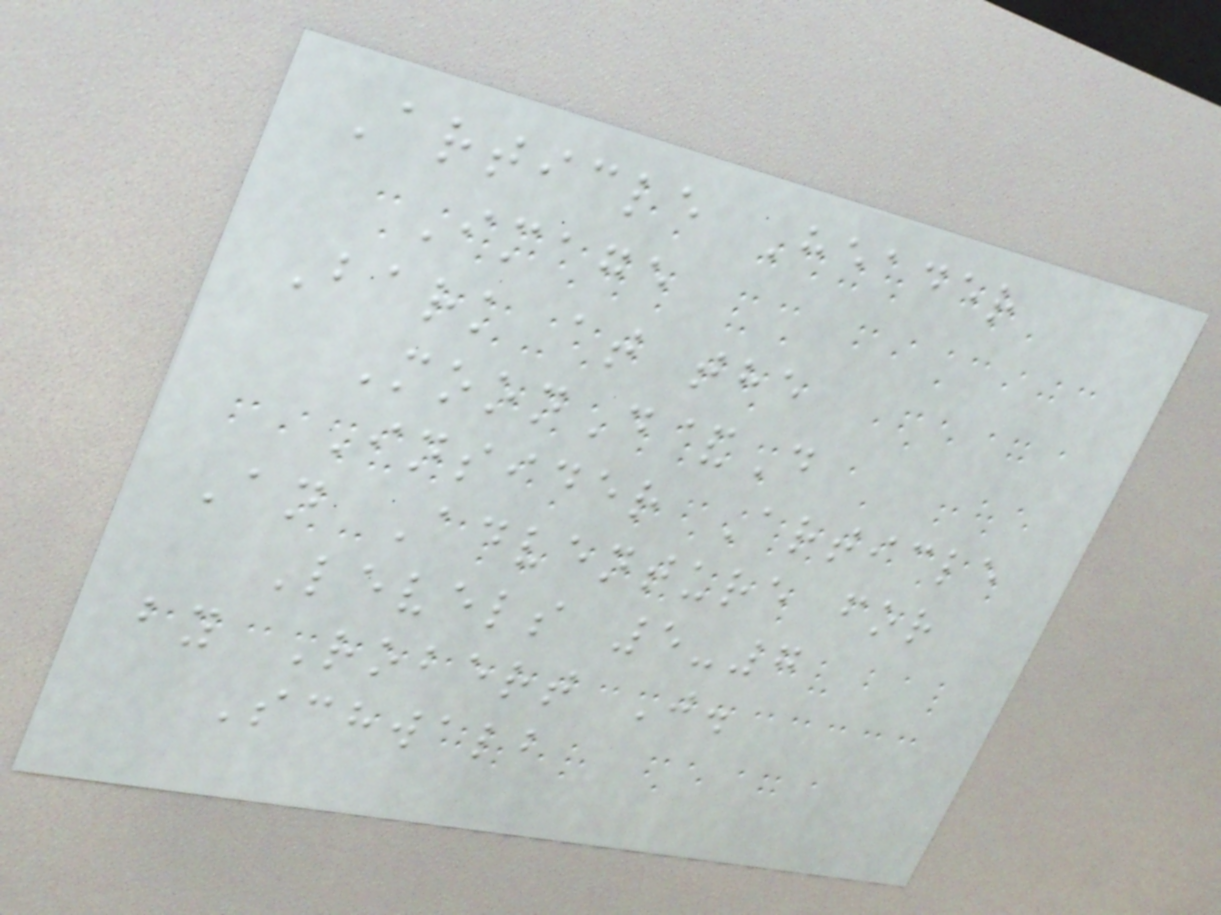Article Header
Image
Bark at the
MoonD&D
Insider Article
An Adventure for
Levels 5-7
by Robert J.
Schwalb
